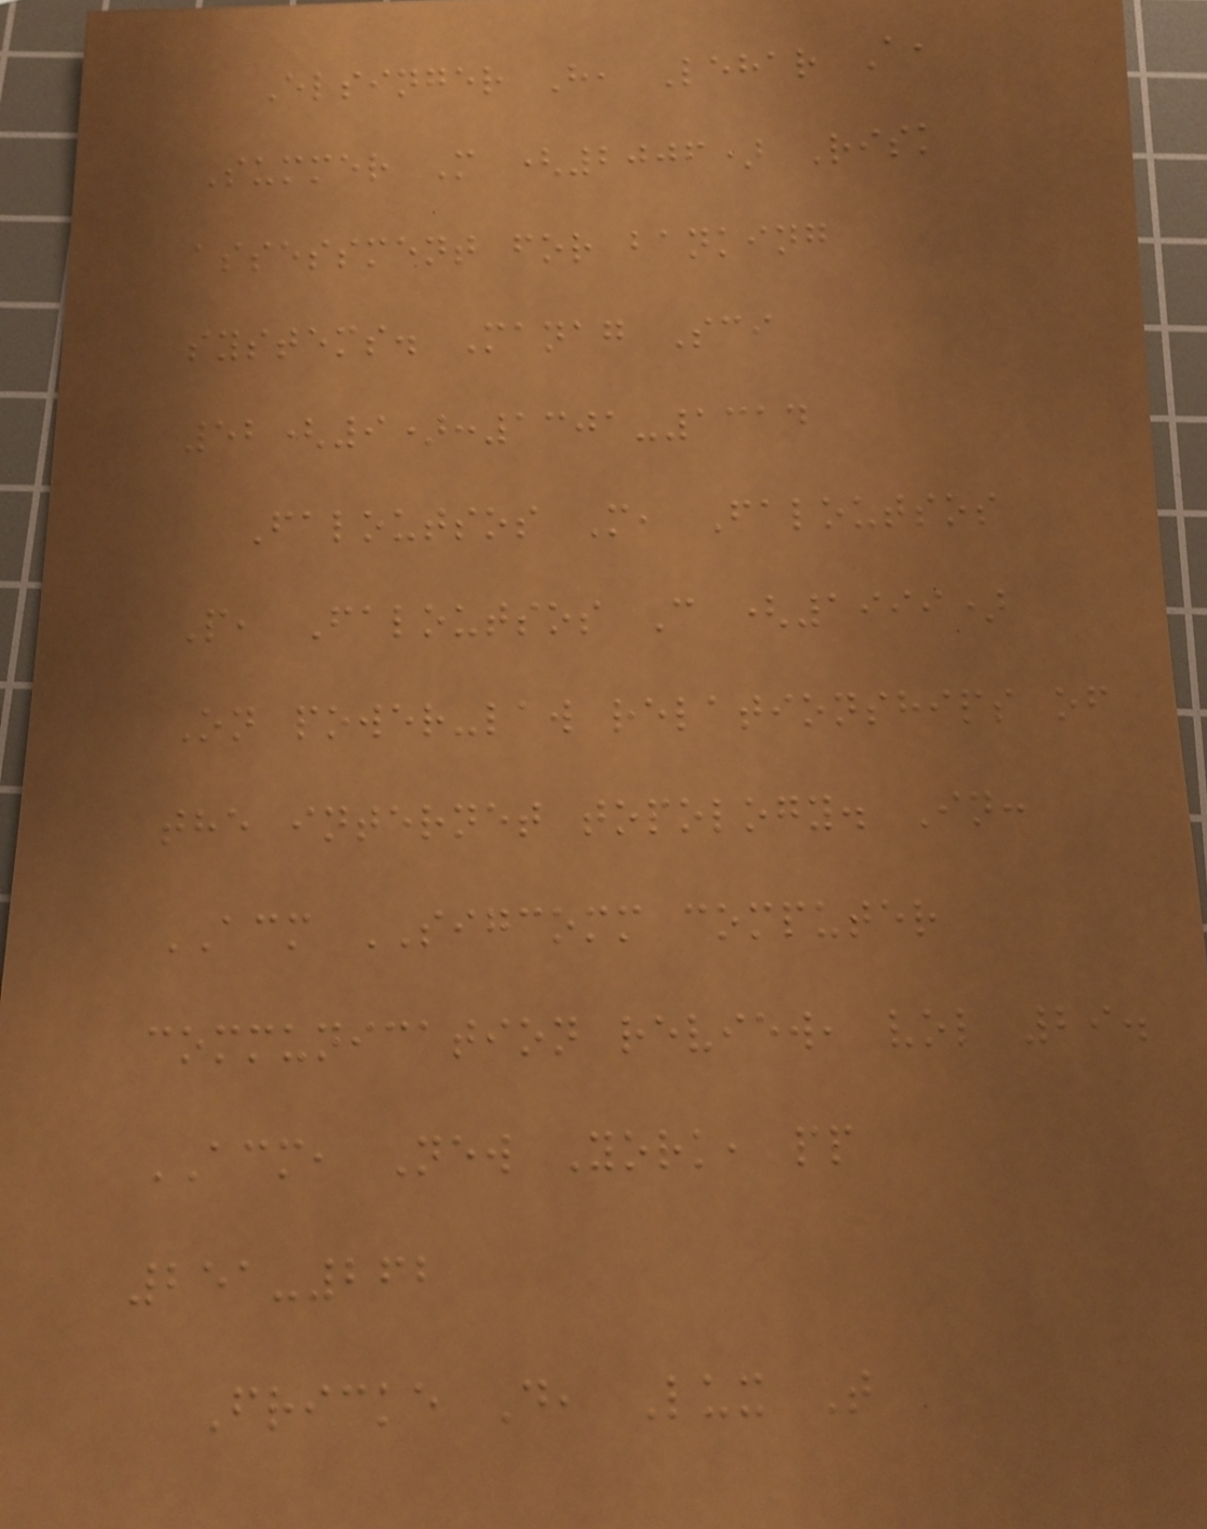Elsinger H, Lehar A,
Summer M (2006) Risk
assessment for banking
systems. Manag Sci
52(9):1301-1314
Faloutsos M, Faloutsos
P, Faloutsos C (1999)
On power-law relationships of
the internet topology. In:
ACM SIGCOMM computer
communication review, vol 29.
ACM, New York, pp
251-262
Fricke D, Lux T
